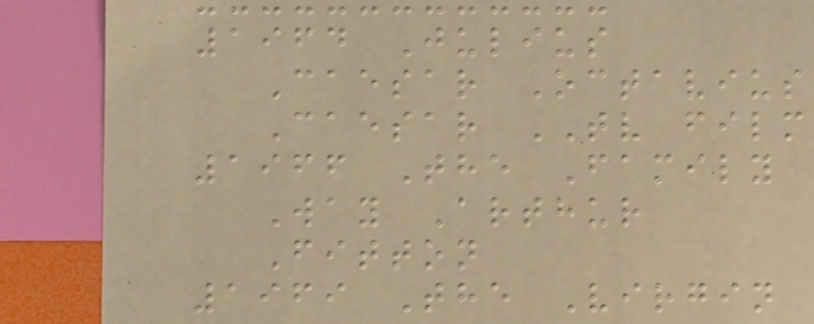1964 Julius
Caesar Octavius
Caesar TV film
1966 The Family
Way Arthur
Fitton
1969 The Virgin
